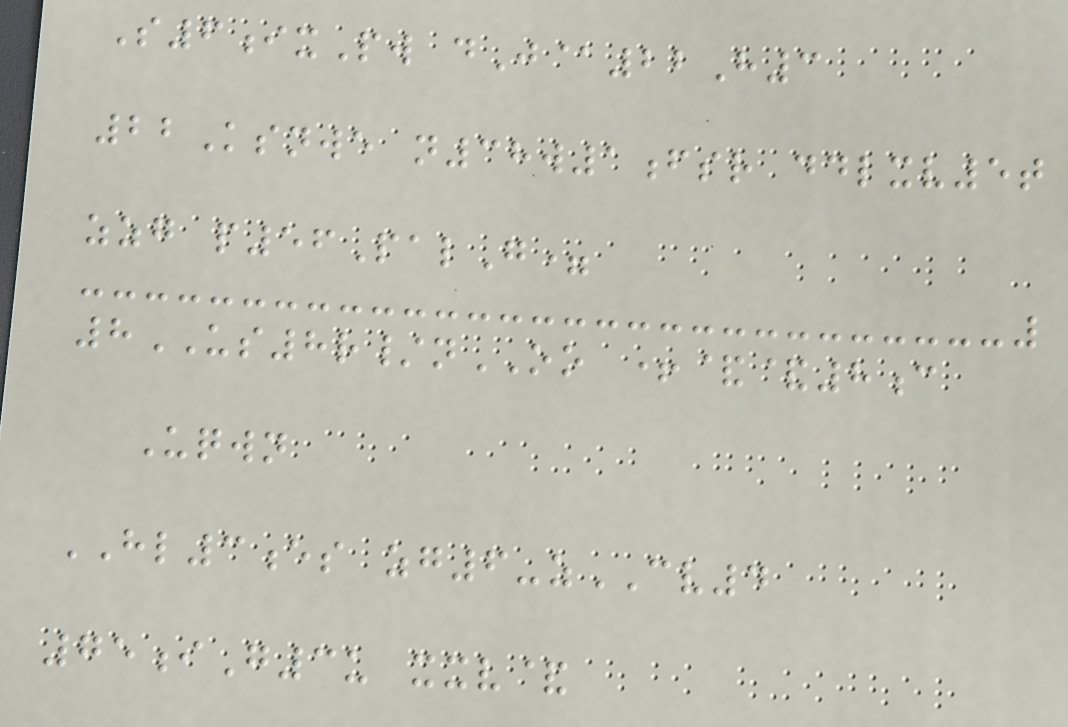S6ixPw dJ@22H3
22Ksnwe n38w1fsr ddlxv5t
zzg p56PalG=
8US8r/nOO +&&8c
Uqwn
HL3es zg6-zCV4
75iG3u xxv&
